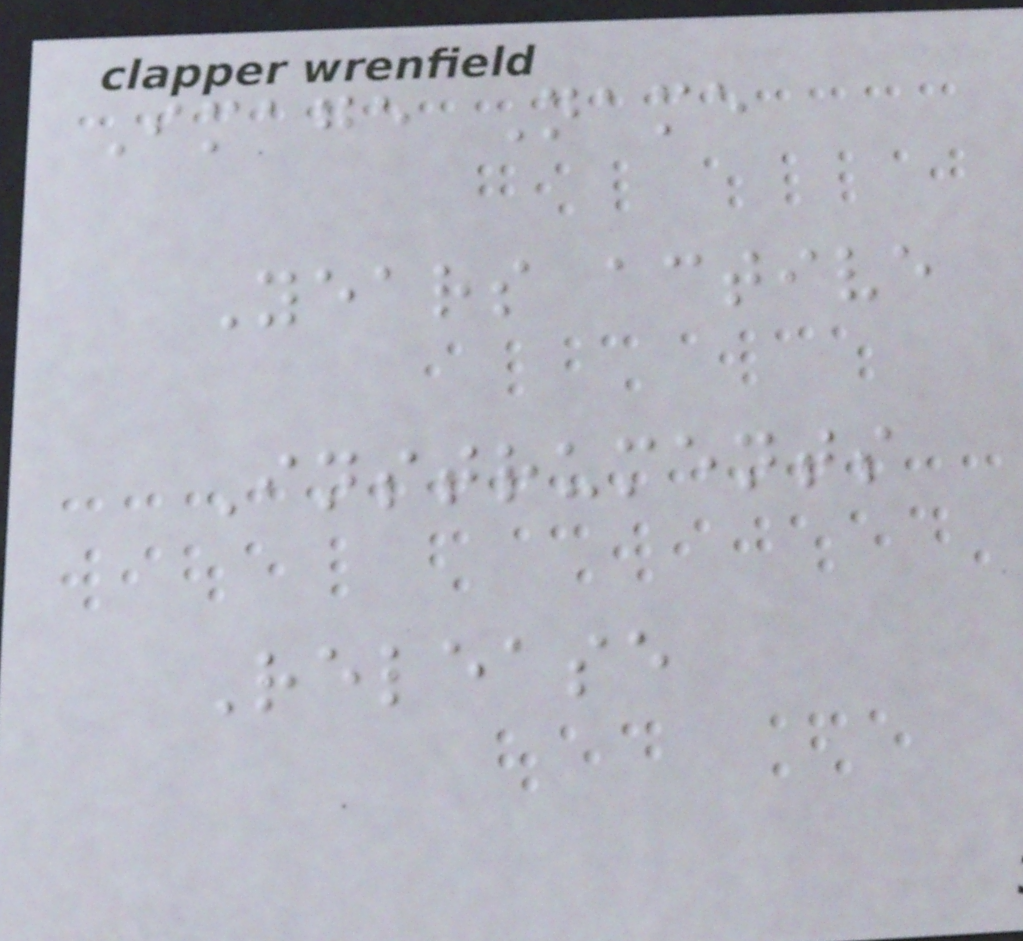Image Name
Years active
Instruments
Release
